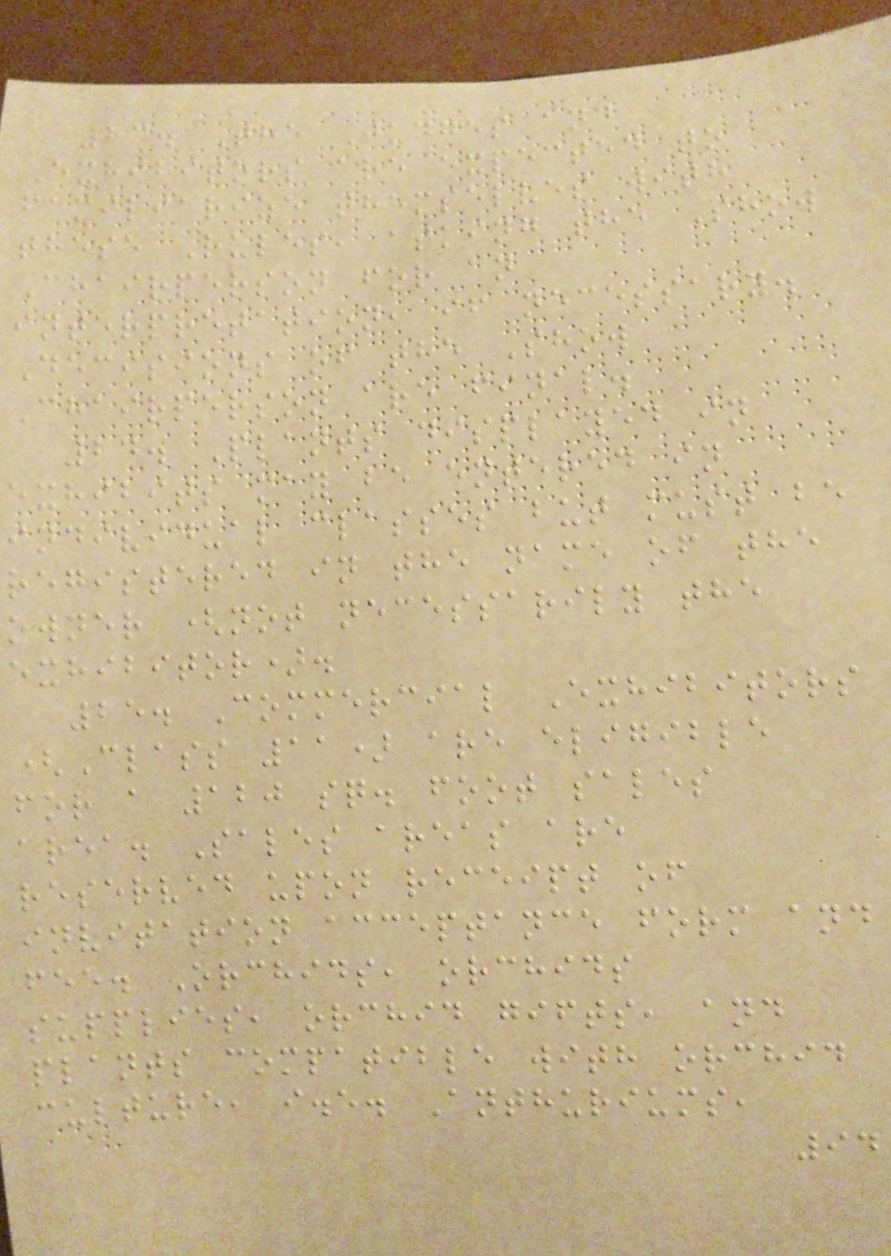23. The Judges and
Exhibitors are expected to
familiarize themselves with
these Rules, asking the Show
Chairperson for an
interpretation, if necessary.
Decisions of the Show
Chairperson are final.
24. Plants displayed in
exhibits may be entered in
individual classes but must be
registered in the name of the
owner (not necessarily the
exhibitor).
25. Commercial Exhibitors
(Class 11) are eligible
for a 120 sq. foot sales
area. Sales areas are
reserved upon receipt of
invitation acceptance form and
fee. Orchids, orchids
supplies, orchid gifts, and
plants compatible with orchid
culture, i.e. Anthuriums,
94
